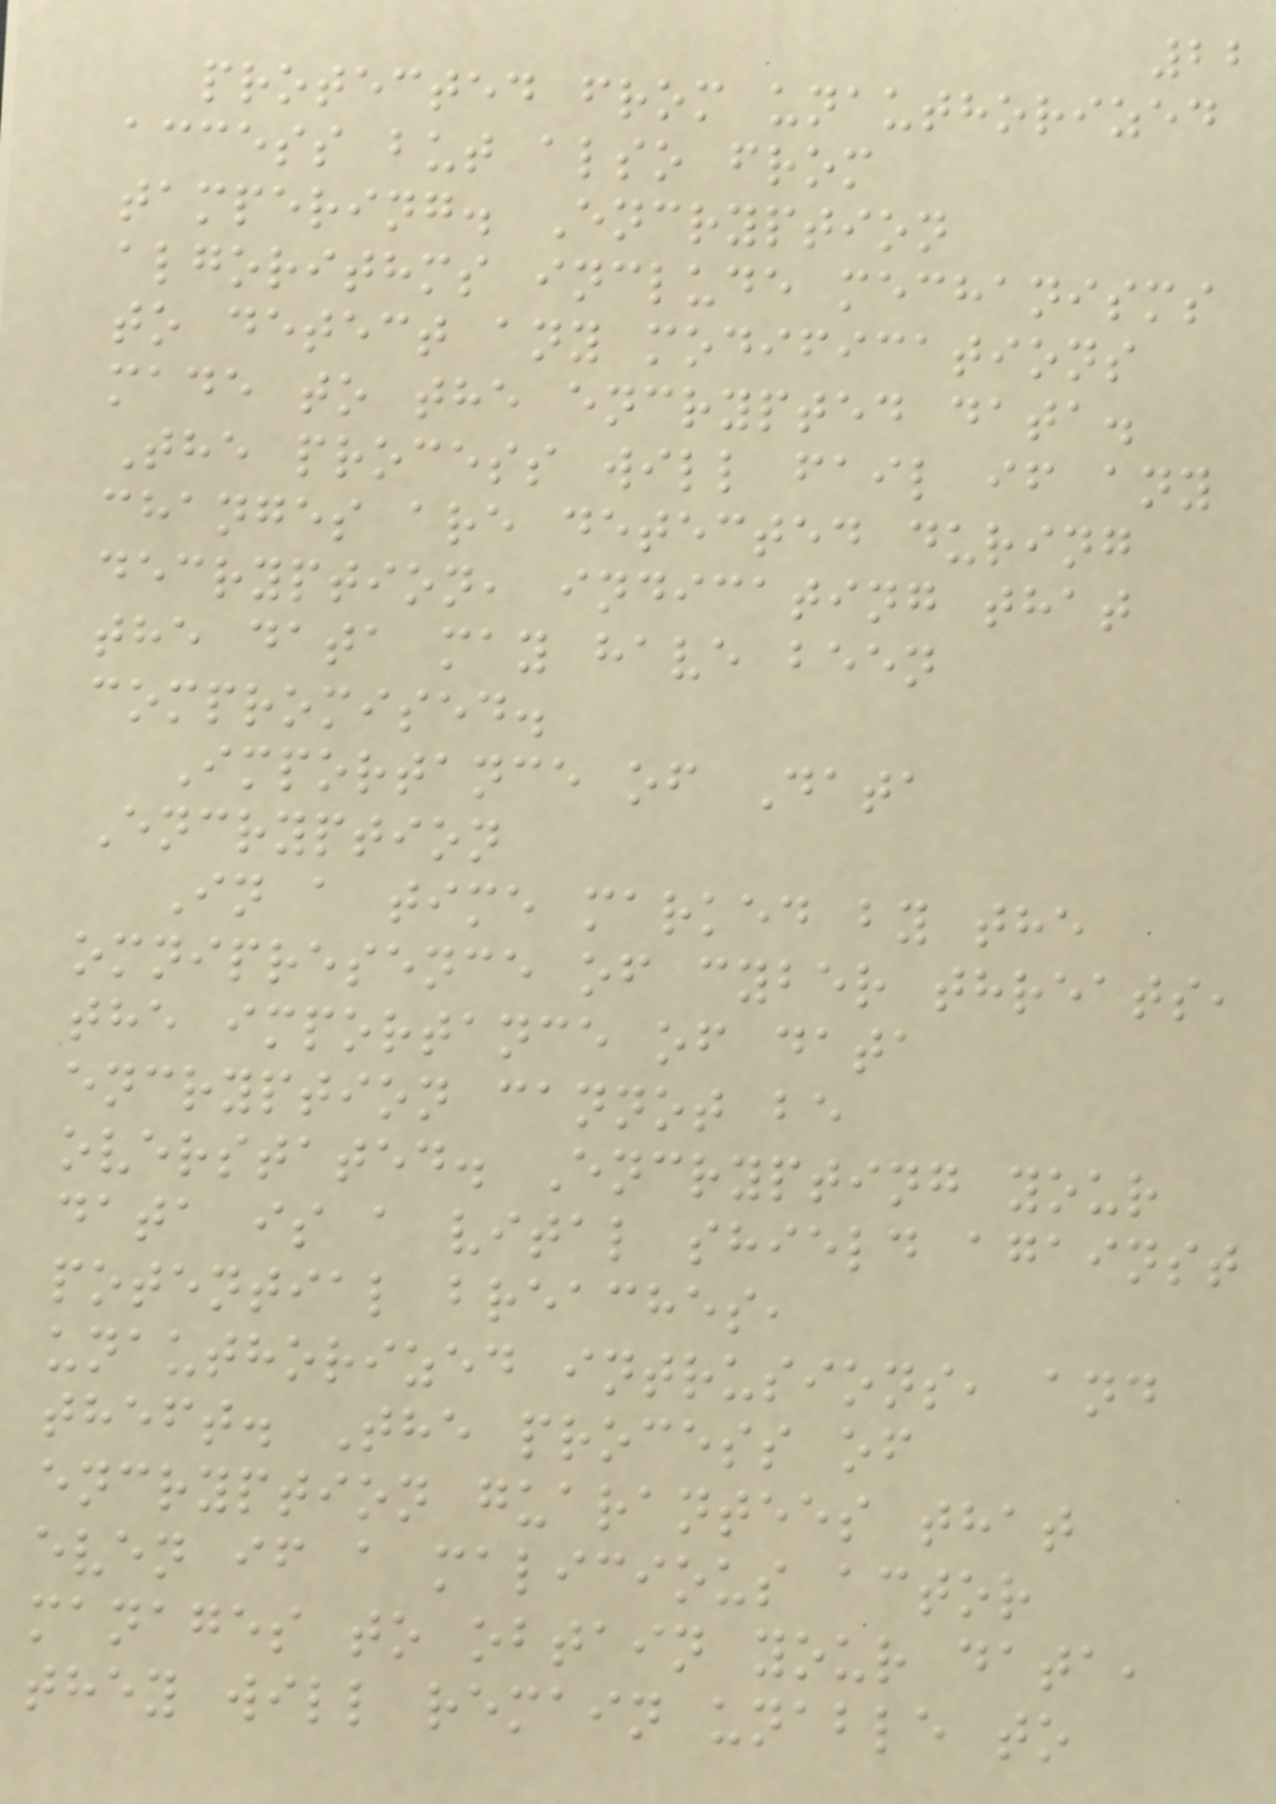22
protected from unauthorized
access but also from
tampering. Encryption
algorithms include mechanisms
to detect any modifications
made to the encrypted data.
The process will fail if any
changes are detected during
decryption, indicating that
the data may have been
compromised.
Importance of Data
Encryption
In a time marked by the
omnipresence of cyber threats,
the importance of data
encryption cannot be
overstated. Encrypting your
data is a vital shield against
potential breaches,
unauthorized intrusions, and
theft. The process of
encryption guarantees that
even if a malicious actor
manages to obtain your data,
they will remain unable to
